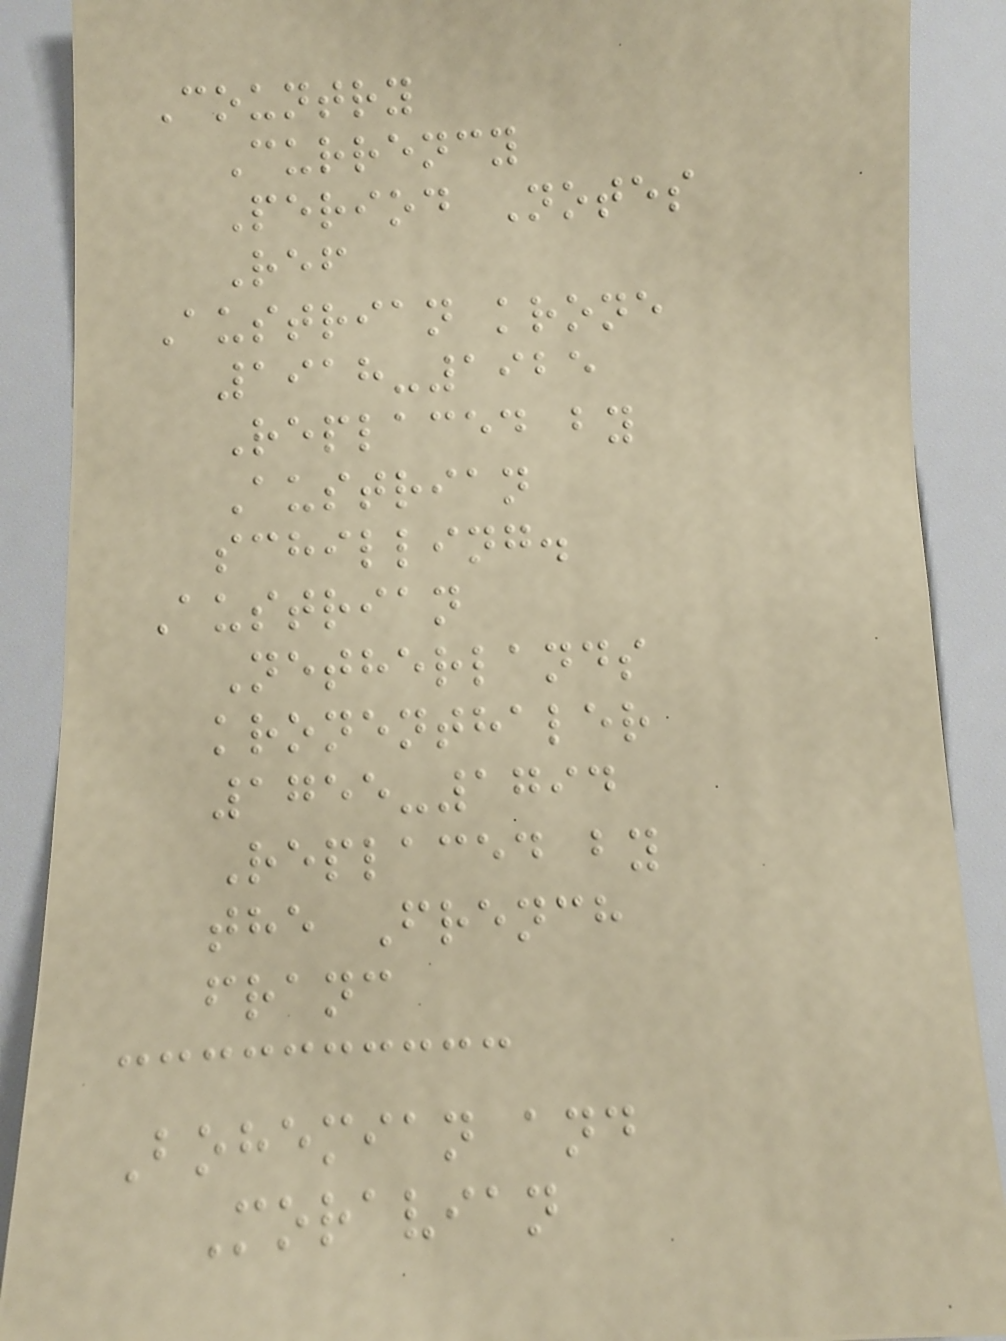Country
Currency
Period Notes
Ref
Austrian krone
1918-1925
Replaced by
Austrian
schilling.
Austrian
Netherlands
kronenthaler
1755-1794
Replaced by
the French
franc
Bohemian and
Moravian
